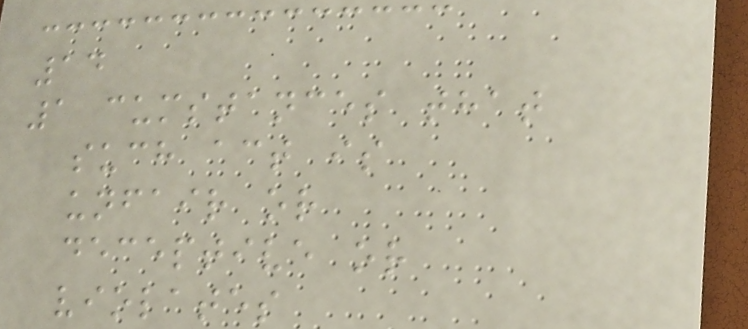14
1 cumstances that
such act is
unfair or
deceptive or
violates
